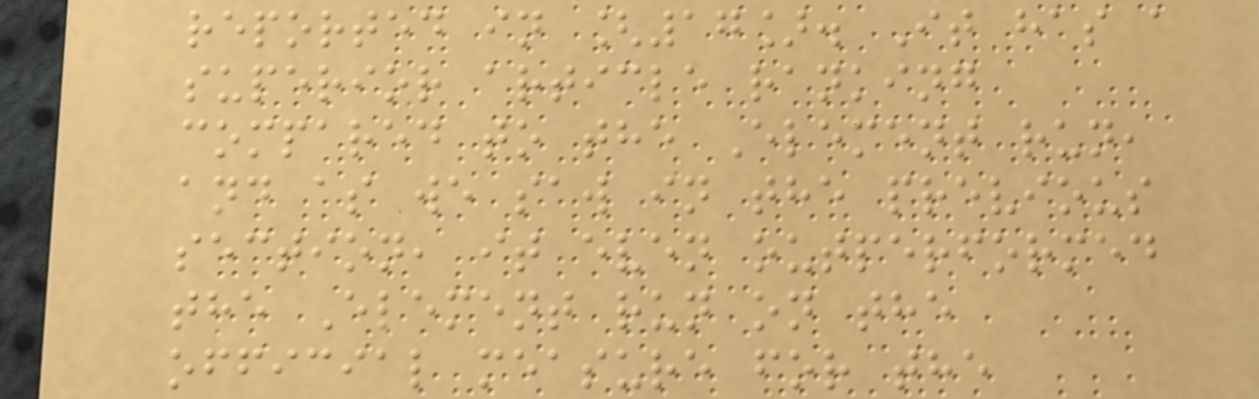reported in [17]. It has a
superior article ranking
compared to the Element run,
and as we saw in the previous
section, it even outperformed
the Element run on the
official measure for the
